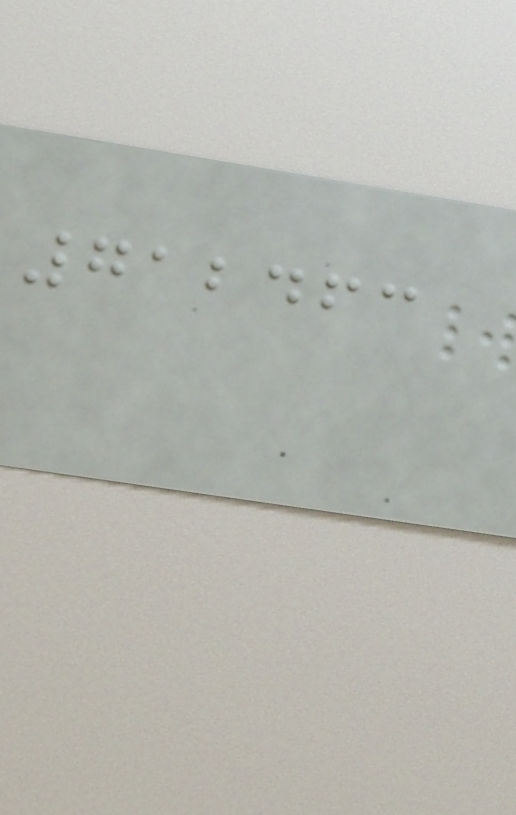712463
